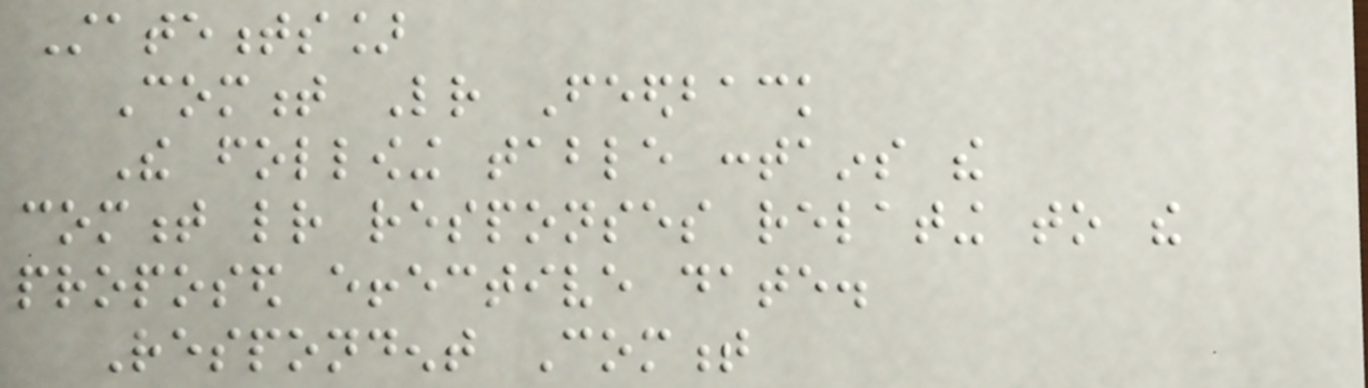Statements]
Comment Letter Feedback
The following table contains the
comment letter responses relating to the
proposed effective date.
Respondent Comment
